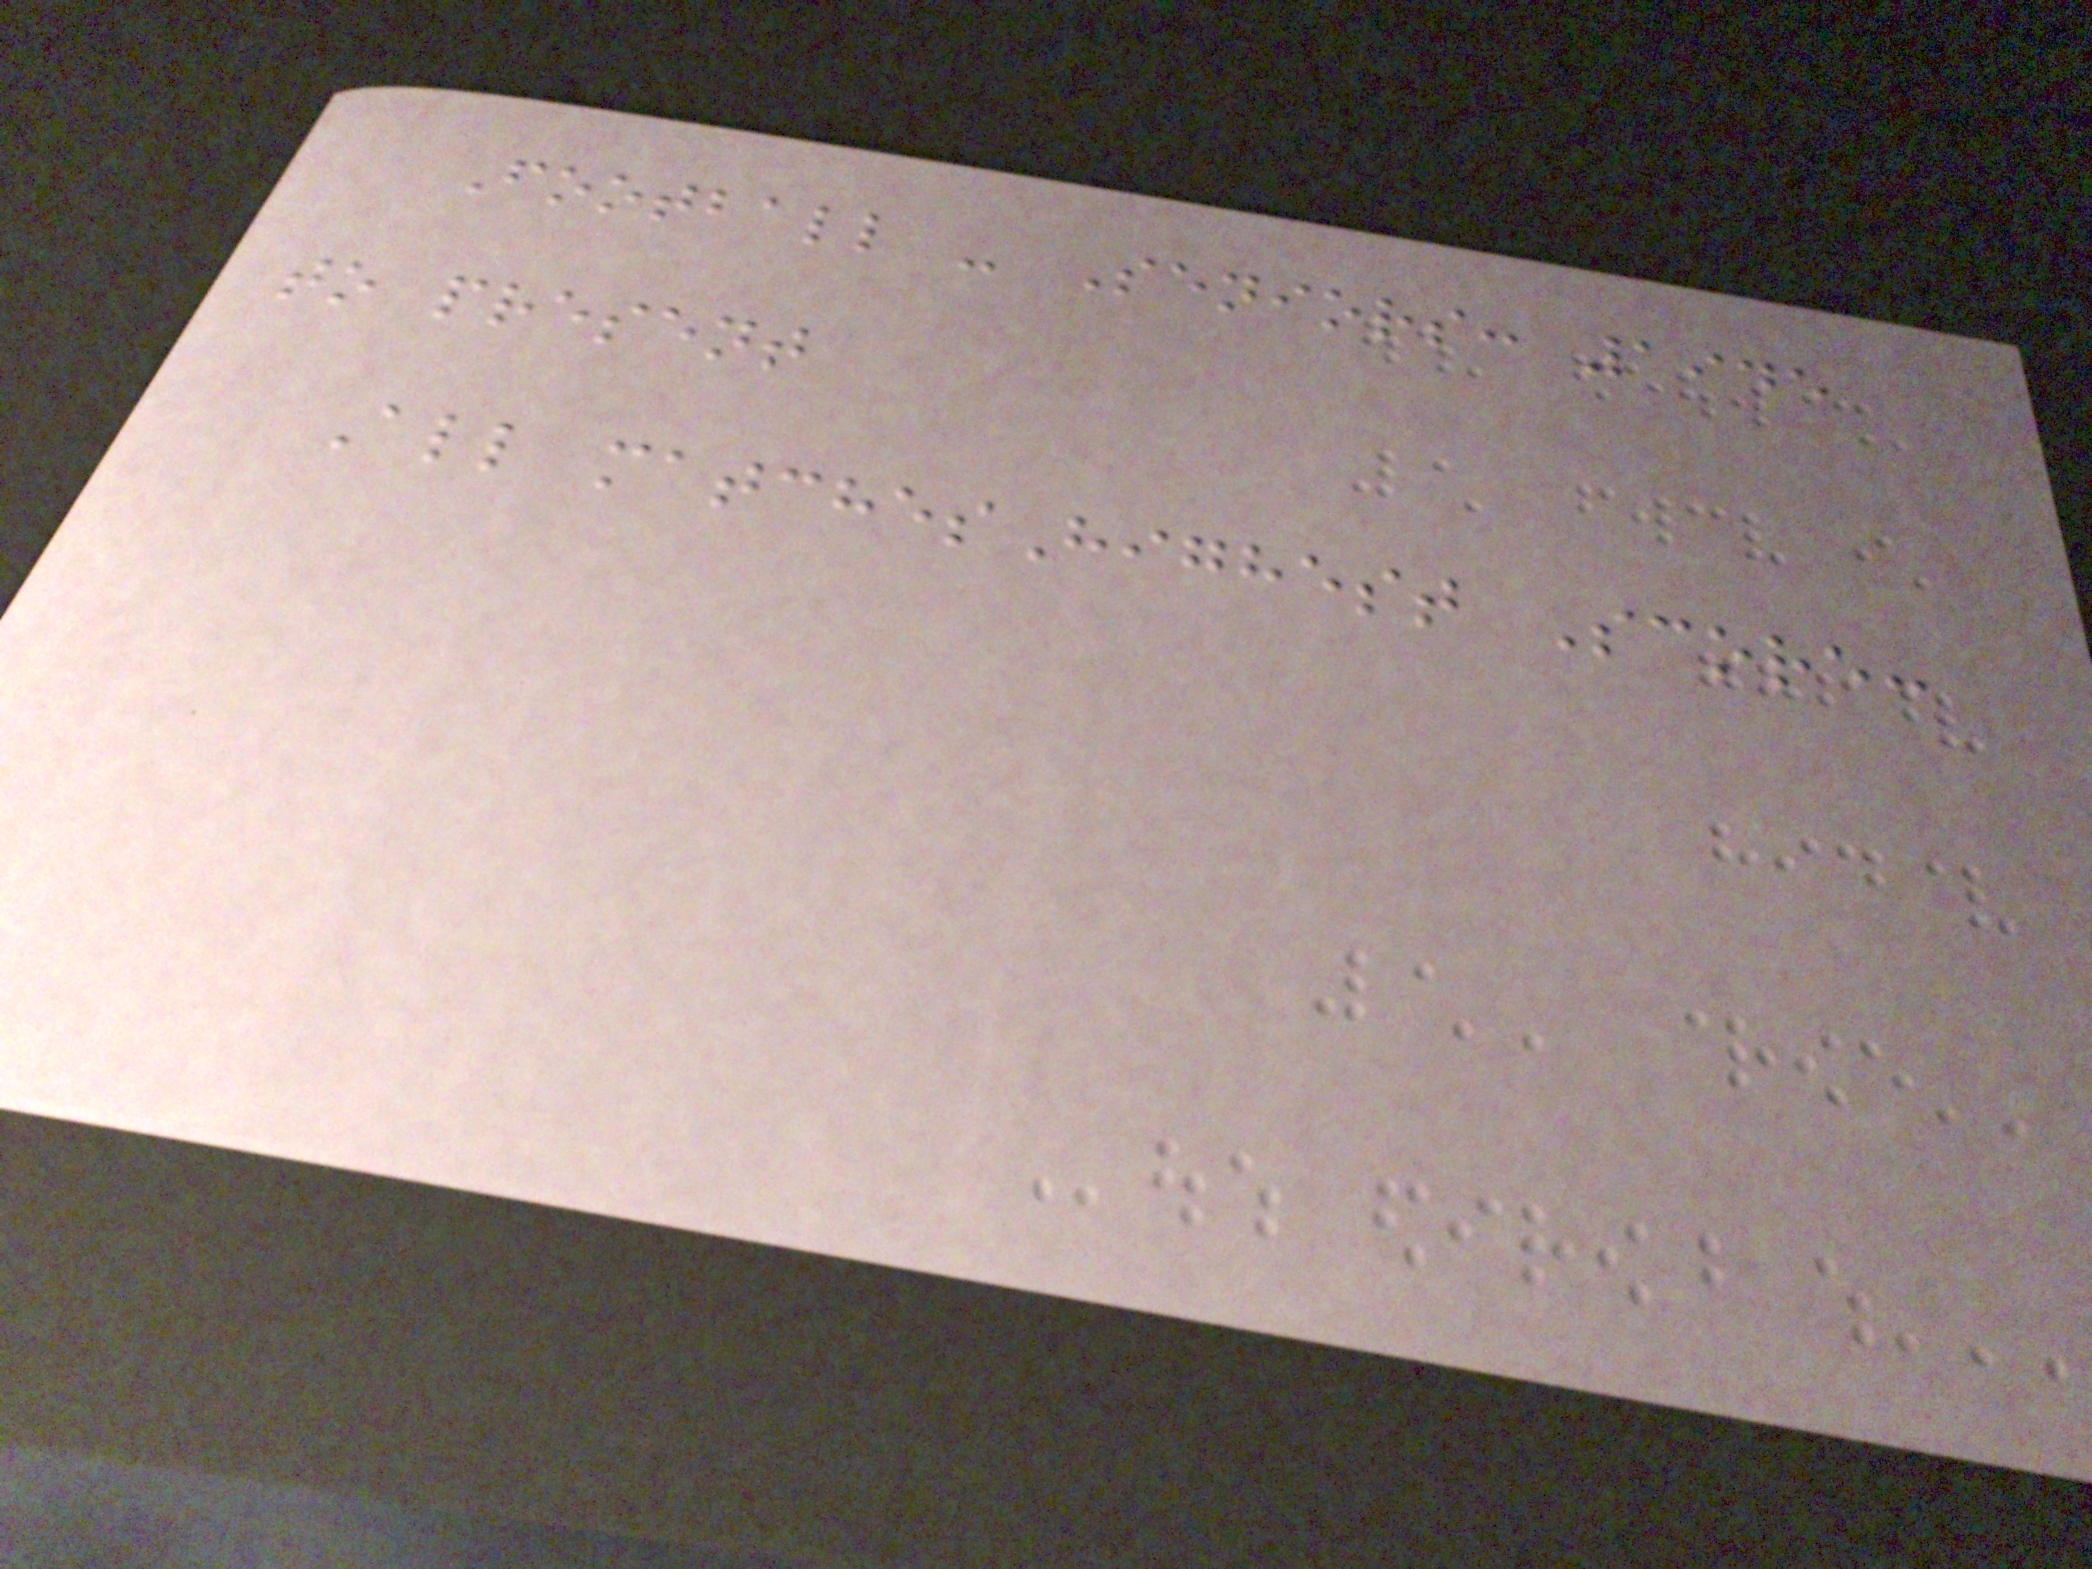Football - Seniors: 1945
to present
All matchesHighest Score:
